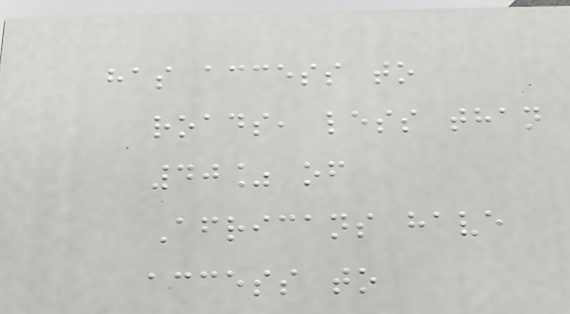has access to
roads, less than
40% of
Africans have
access to
